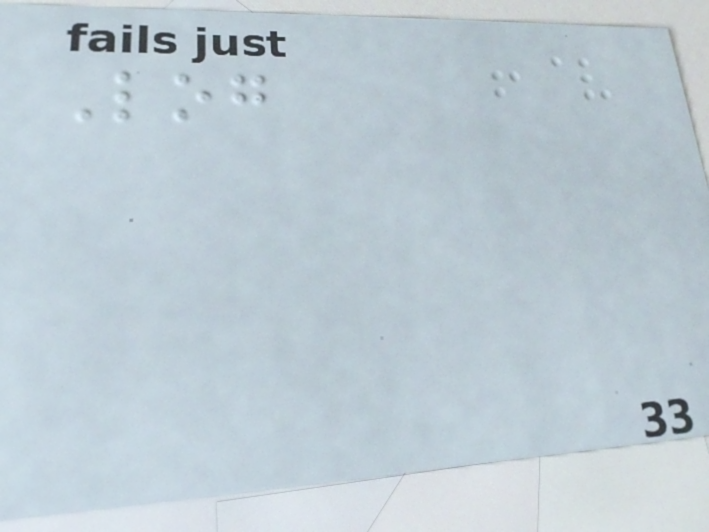Log
